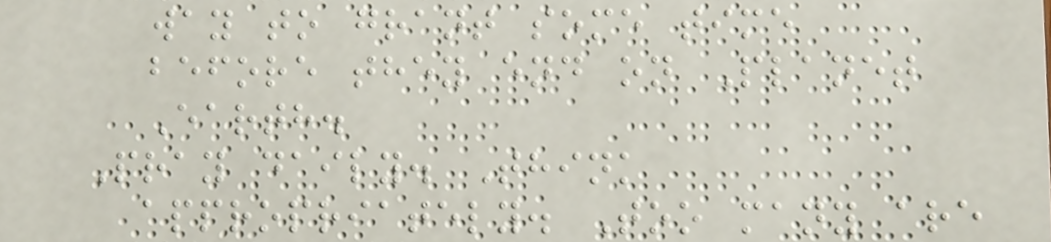way to grant some time
before they end on Planet
Earth.
Pray daily. Think
appropriately. Too many are
